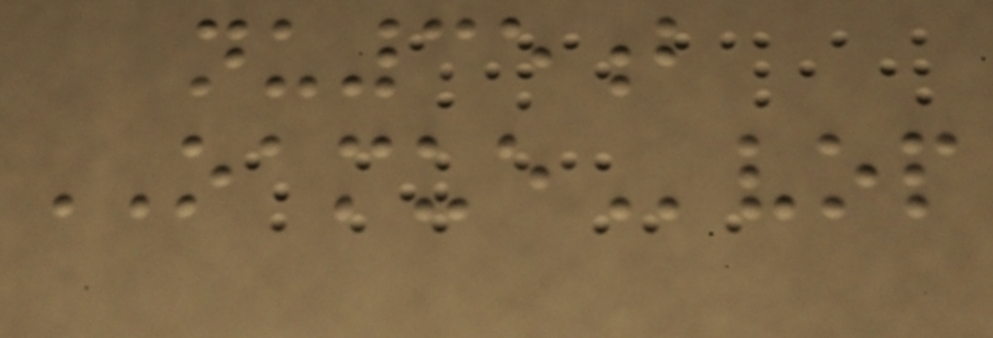nu35b
OAMUEvop
